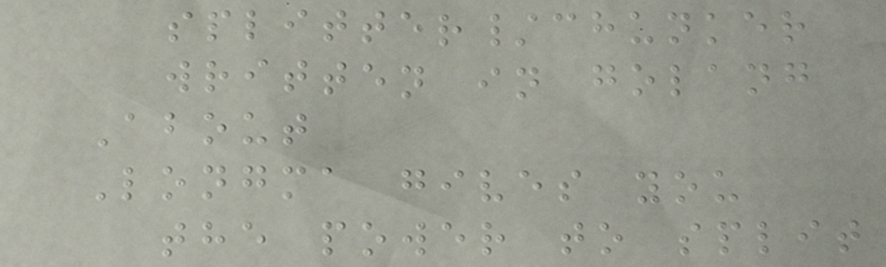splitter/chunker
written in golang
About
Longma gives you
the power to split
